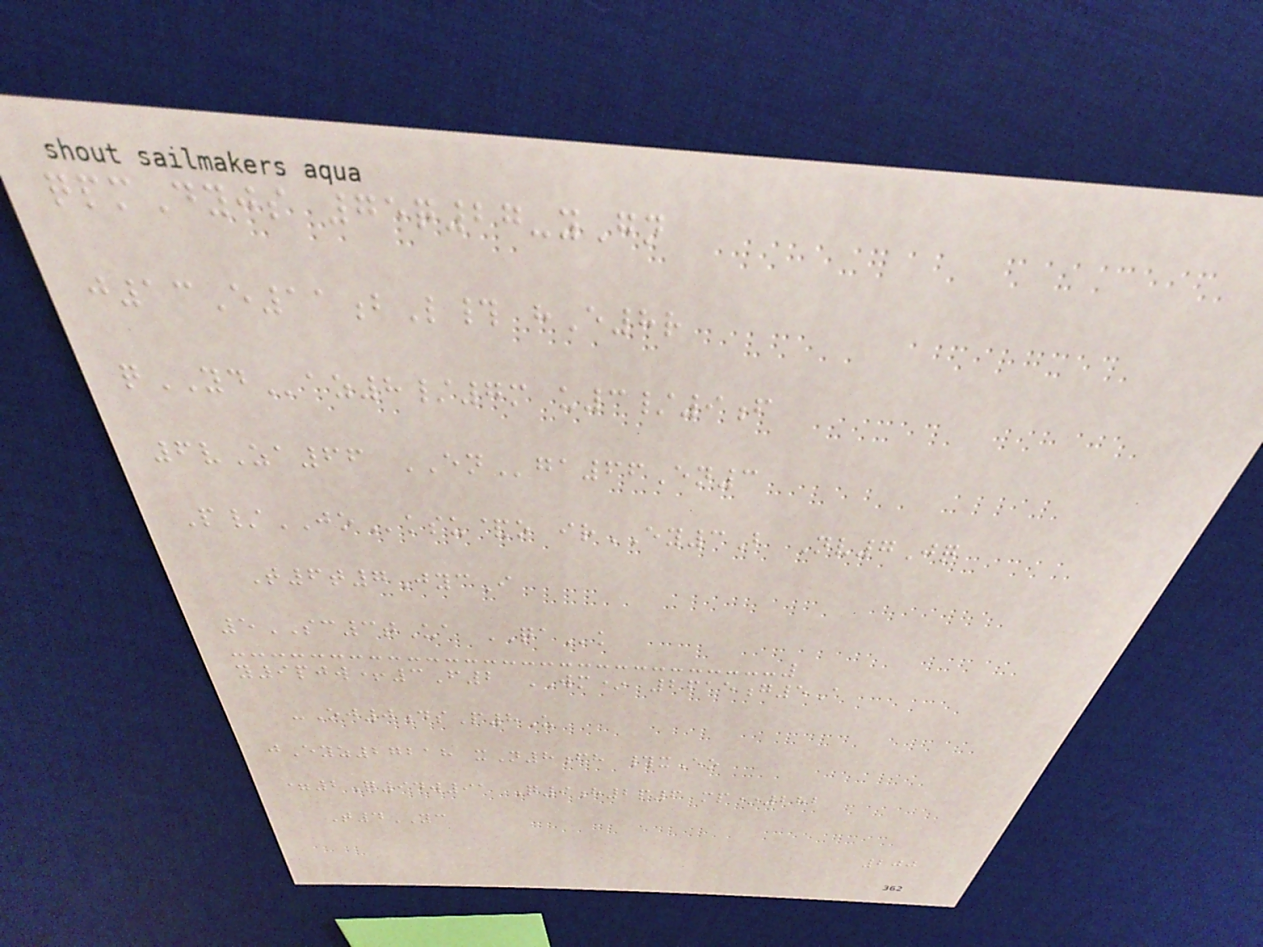qpmDyjs 75q27-yGn
j13E11bL# hE8r
qYDaz8/7m u3/9f
6vZa66 ENga66En3
P/JOksu&o irEY3B Nv7Jq
T6t7JycI
5SC3tUa QAk
y9pjw+3F2 WM* 2615g5A
-Oj0dsP8U
jEyz27218 xN8fh #xEo
=2Q94w91 Q9h2p6 mp*282
T4YC
200
